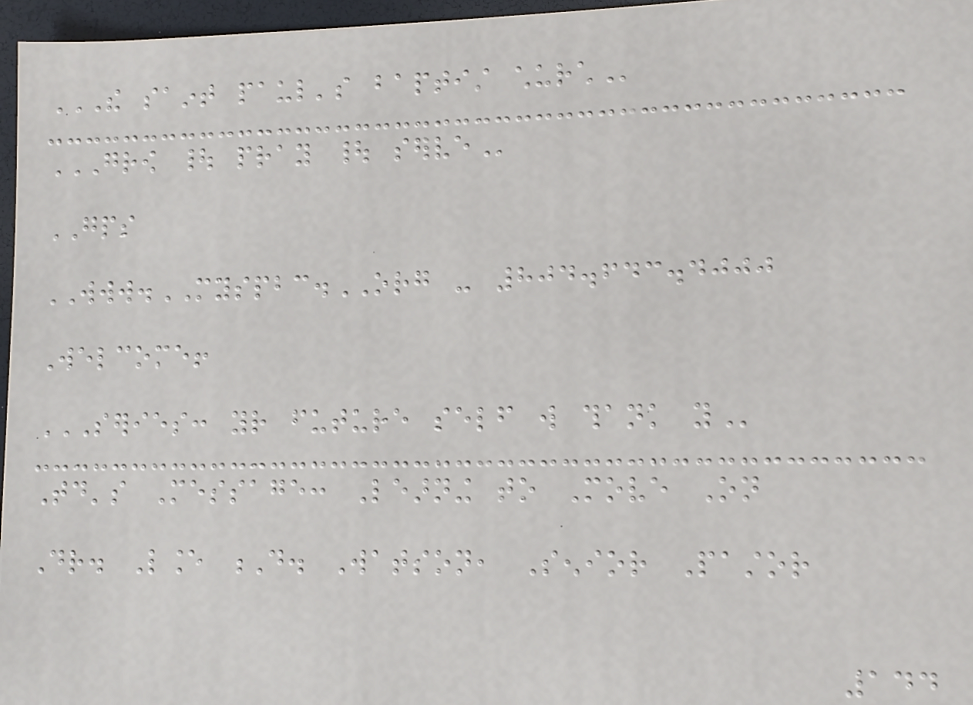THE SAINT PAUL'S BAPTIST CHURCH
GROW | PRAY | SERVE
GPS
WWW.MYSPBC.ORG - 804.643.4000
Welcome!
SERIES: YOUR FUTURE SELF WILL THANK YOU
Today's Message: Learning to Move On
Dr. Lance D. Watson, Senior Pastor
144
